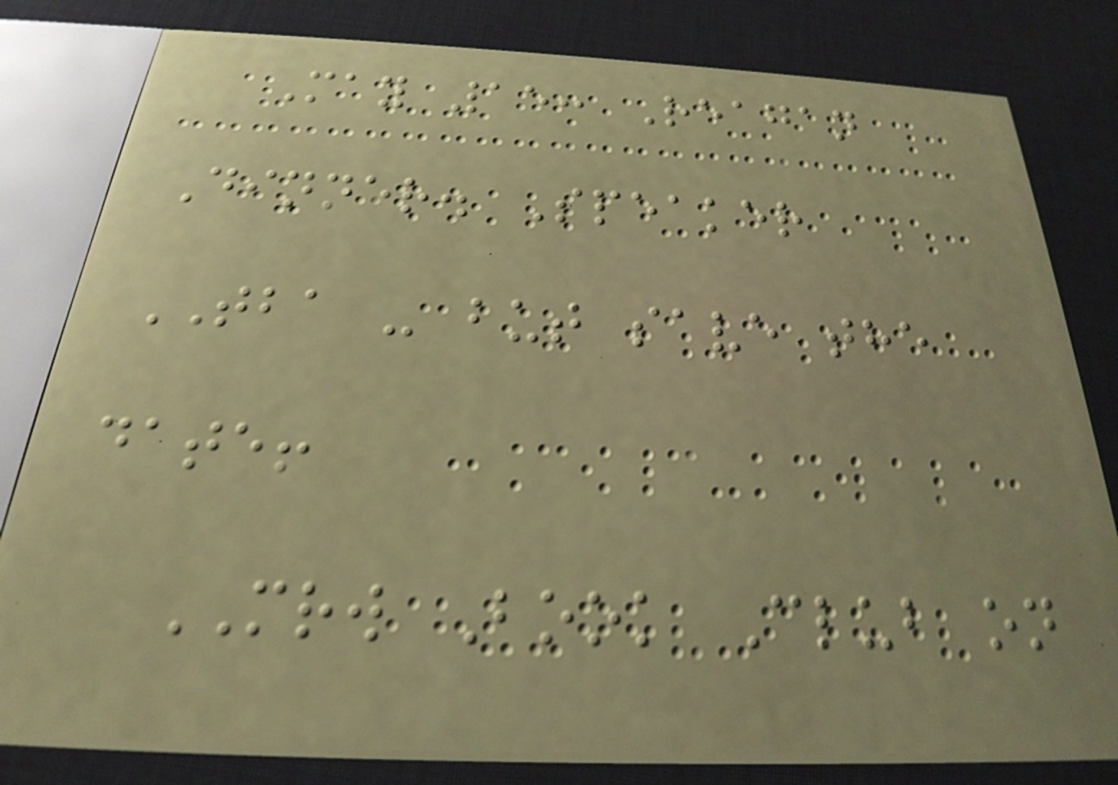May 15: Reagan
Dinner. Speaker
TBA - but save the
date!
MRW Book Club on
